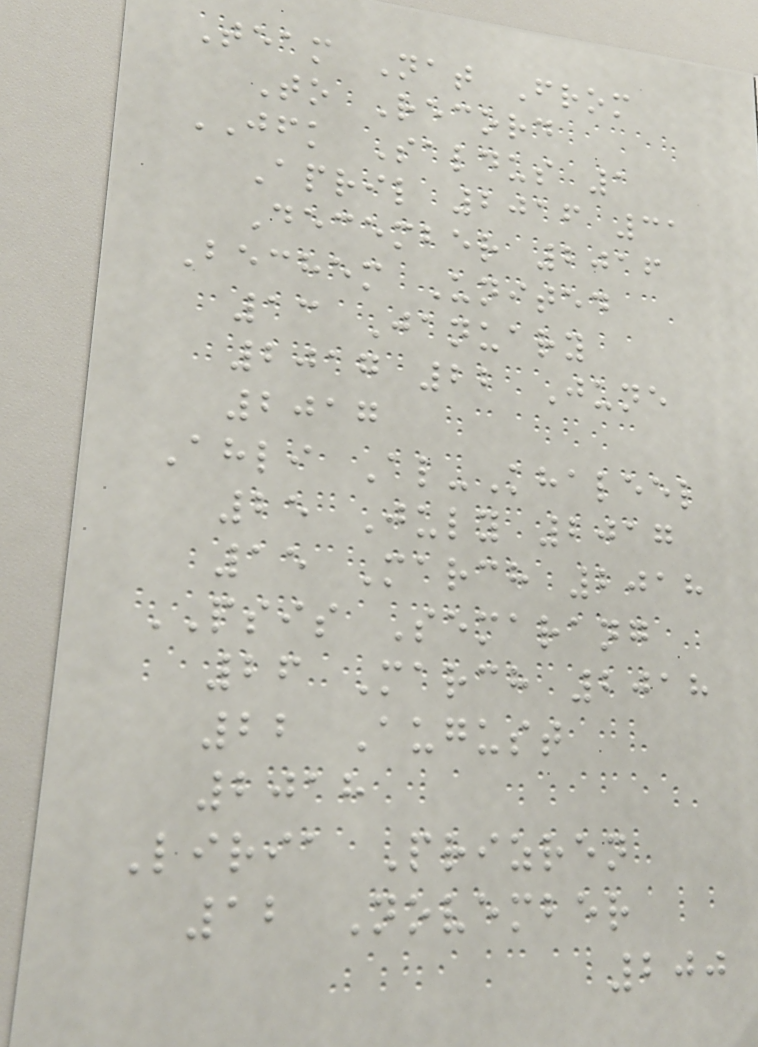Team Nat From
To Record
JFK Saldus 1
April 2016 31
December 2016
Bechem United
13 January
2017 22 June
2017
Ahli Al-Khaleel
25 July 2017
15 March 2018
PSIS Semarang
26 March 2018
22 August
2018
Liria Prizren
12 November
200
